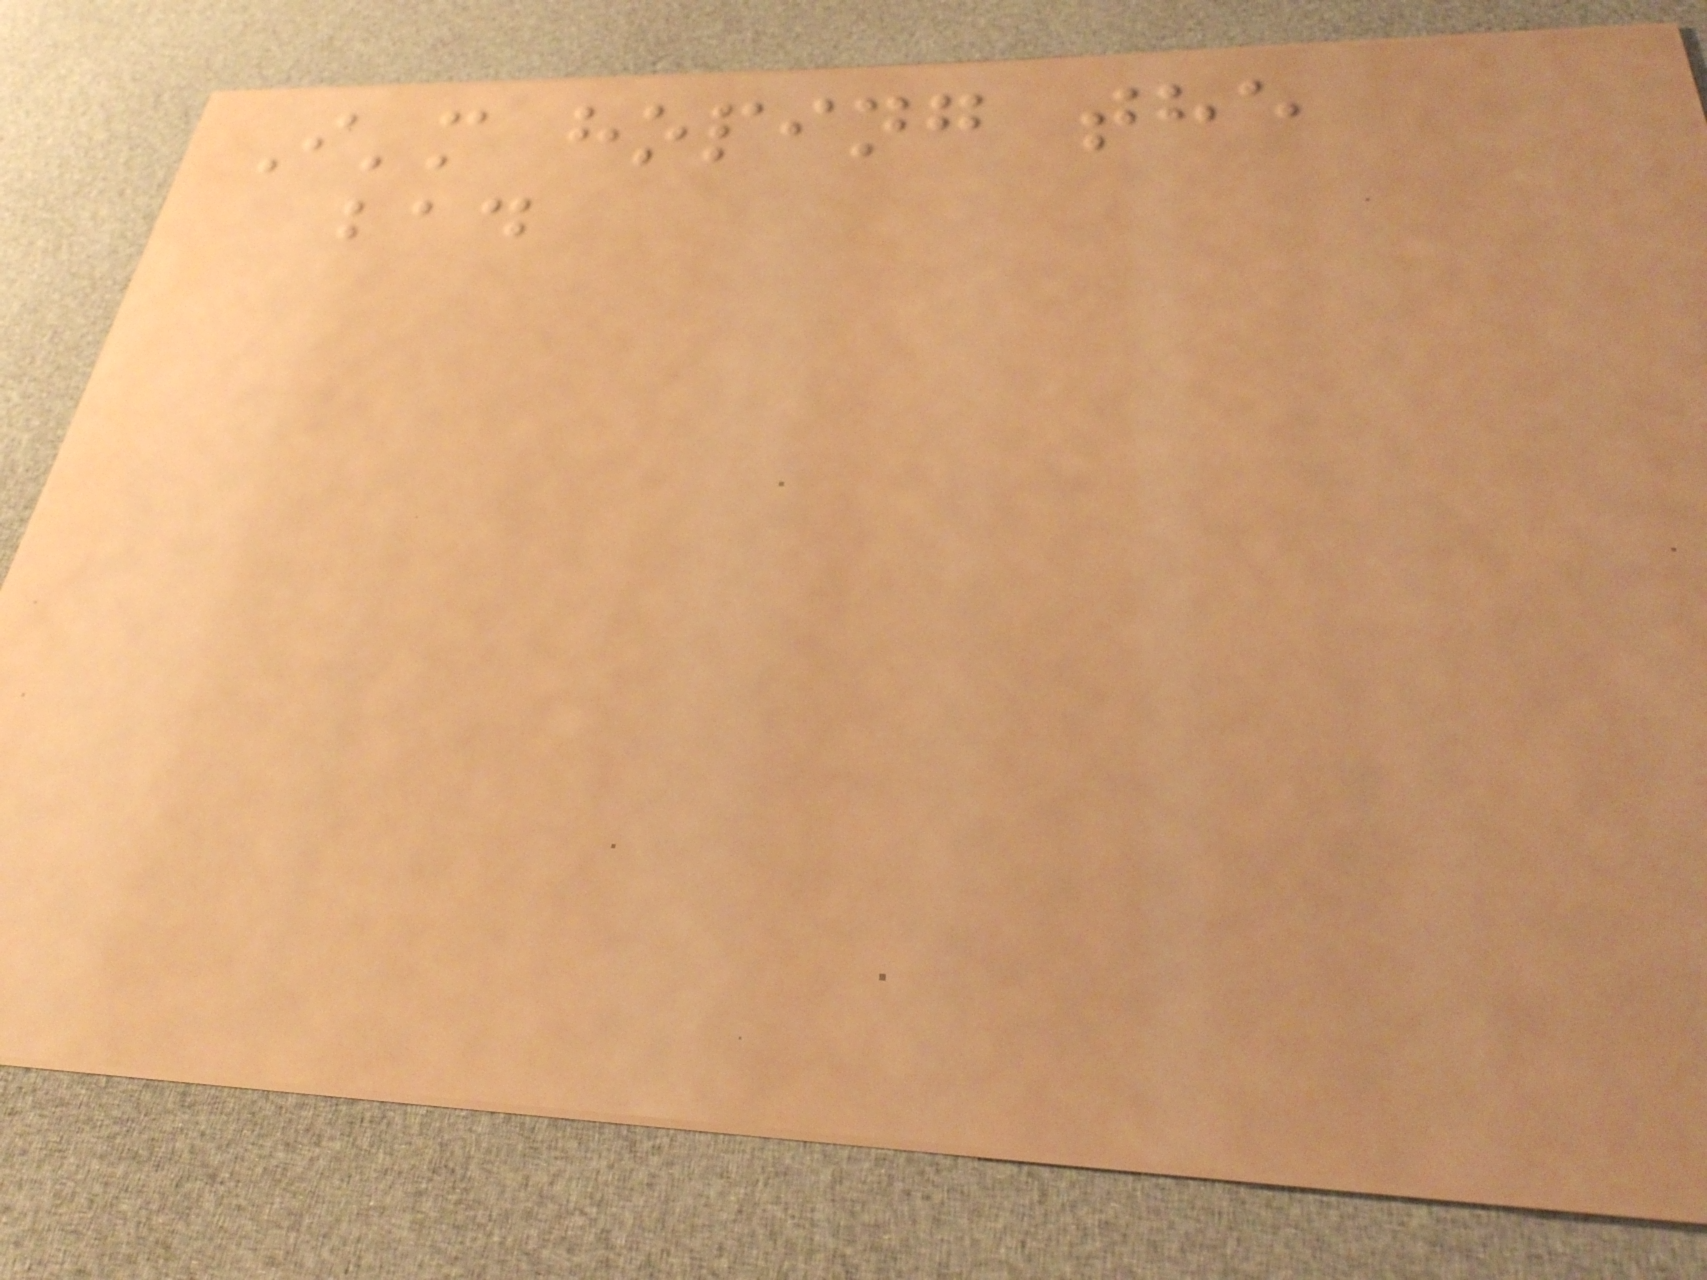I'm hoping the
bad
